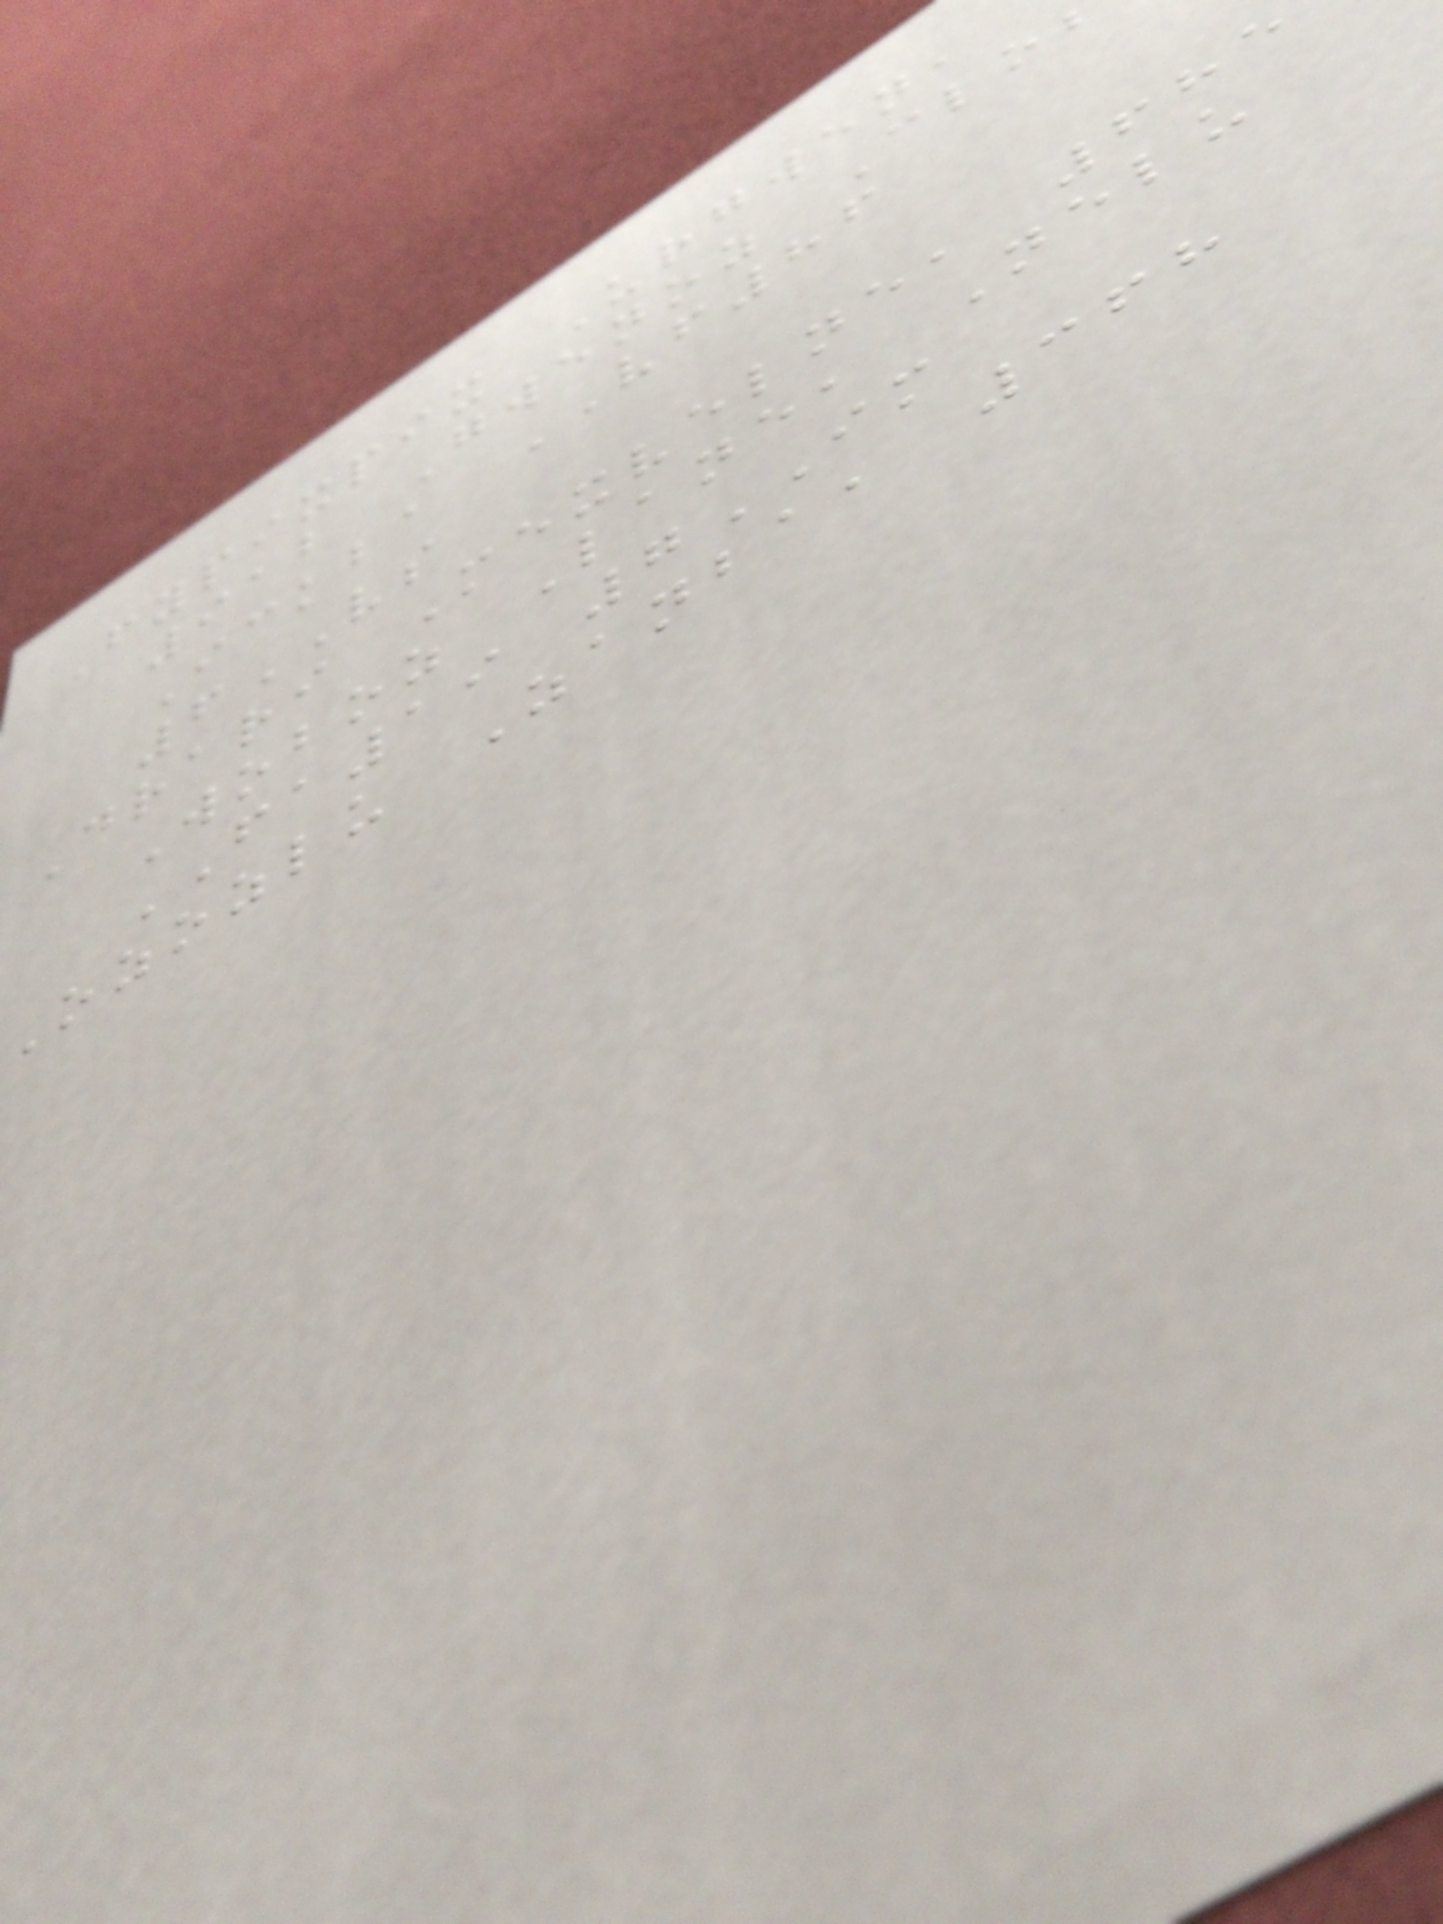Fypixpix Urgwen,
912 Gwenoz Clo
Ickba VF86
6VS
Drari Mexvelne, 685
Woboz Lane, Nelu
FA19 7IM
Ozozlu Zanba, 368
